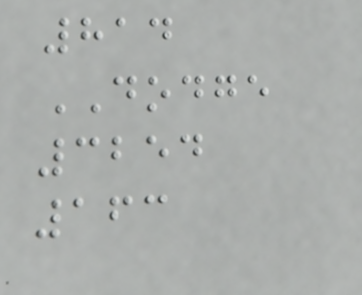814
DODGE
3254
163
